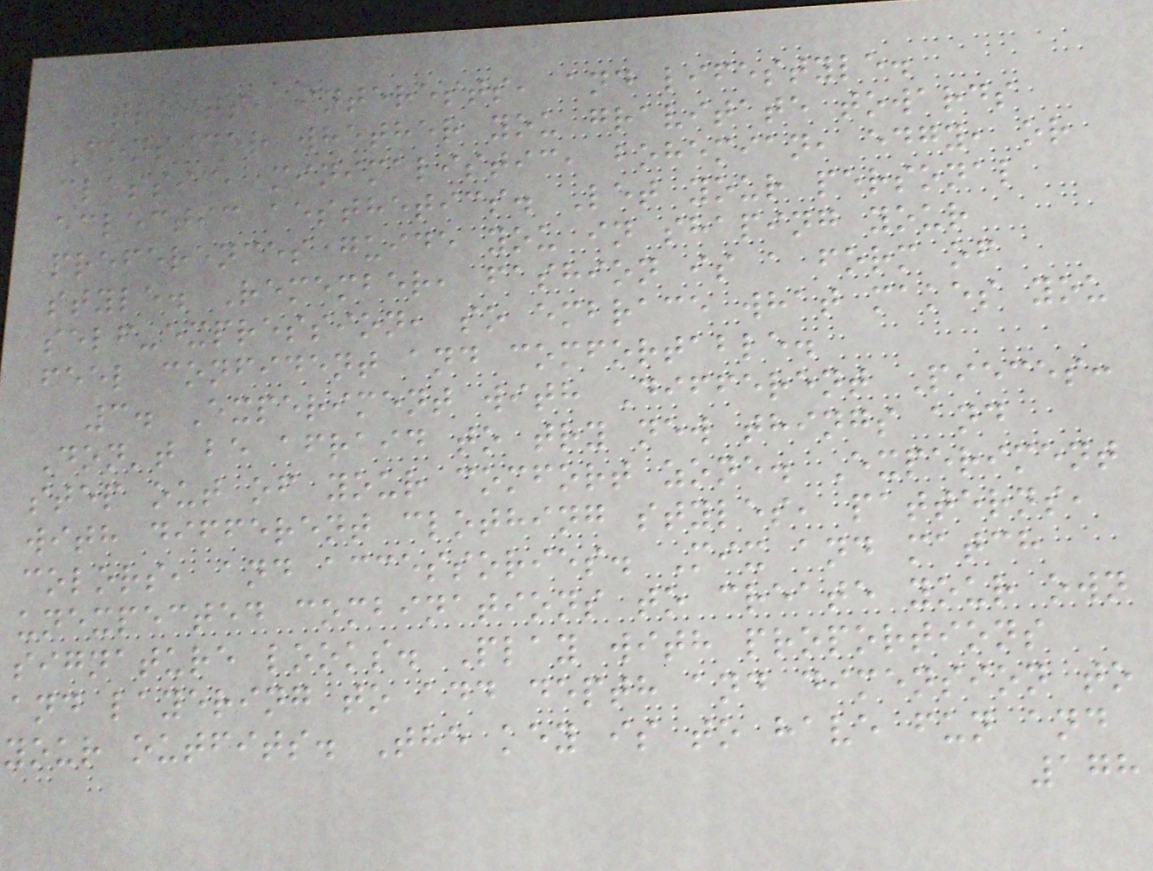traits, interests, and lifestyle.
Consider whether you gravitate towards
classic, minimalistic, bohemian, edgy, or
eclectic aesthetics. Let your personal
preferences guide you in shaping your
style. Remember, fashion is a form of
self-expression, so embrace what makes you
feel confident and comfortable.
3. Experiment with Different Pieces:
Don't be afraid to try new things and
step out of your comfort zone. Experiment
with different clothing styles, patterns,
colors, and accessories. Mix and match
unexpected combinations to create your own
signature looks. Play with proportions
and layering to add depth and dimension to
your outfits. The key is to have fun and
178
